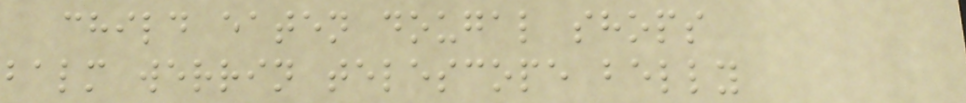child eaten dougal shops
balm werrin telescope belly
